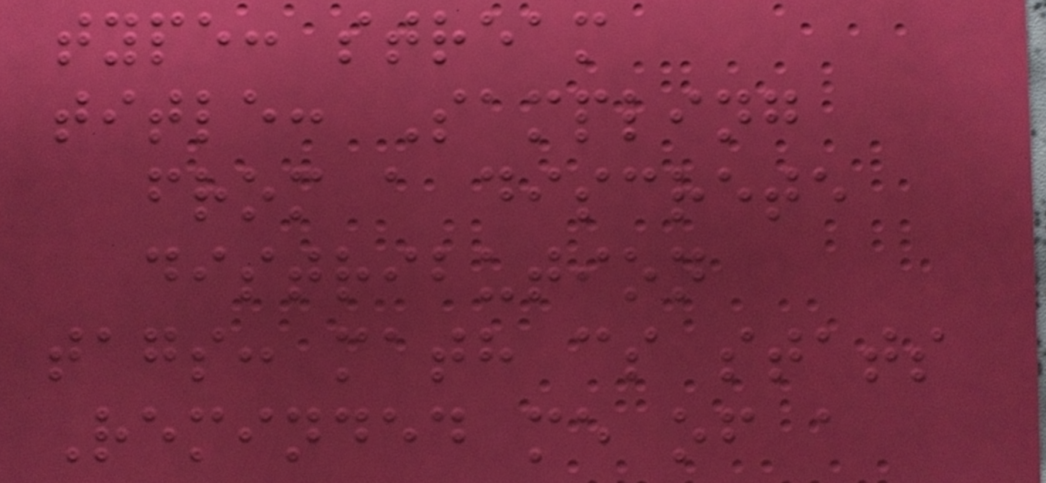type: stream
title: Sampling
from a discrete
distribution
tags: math cs stats
Reminded me of a
